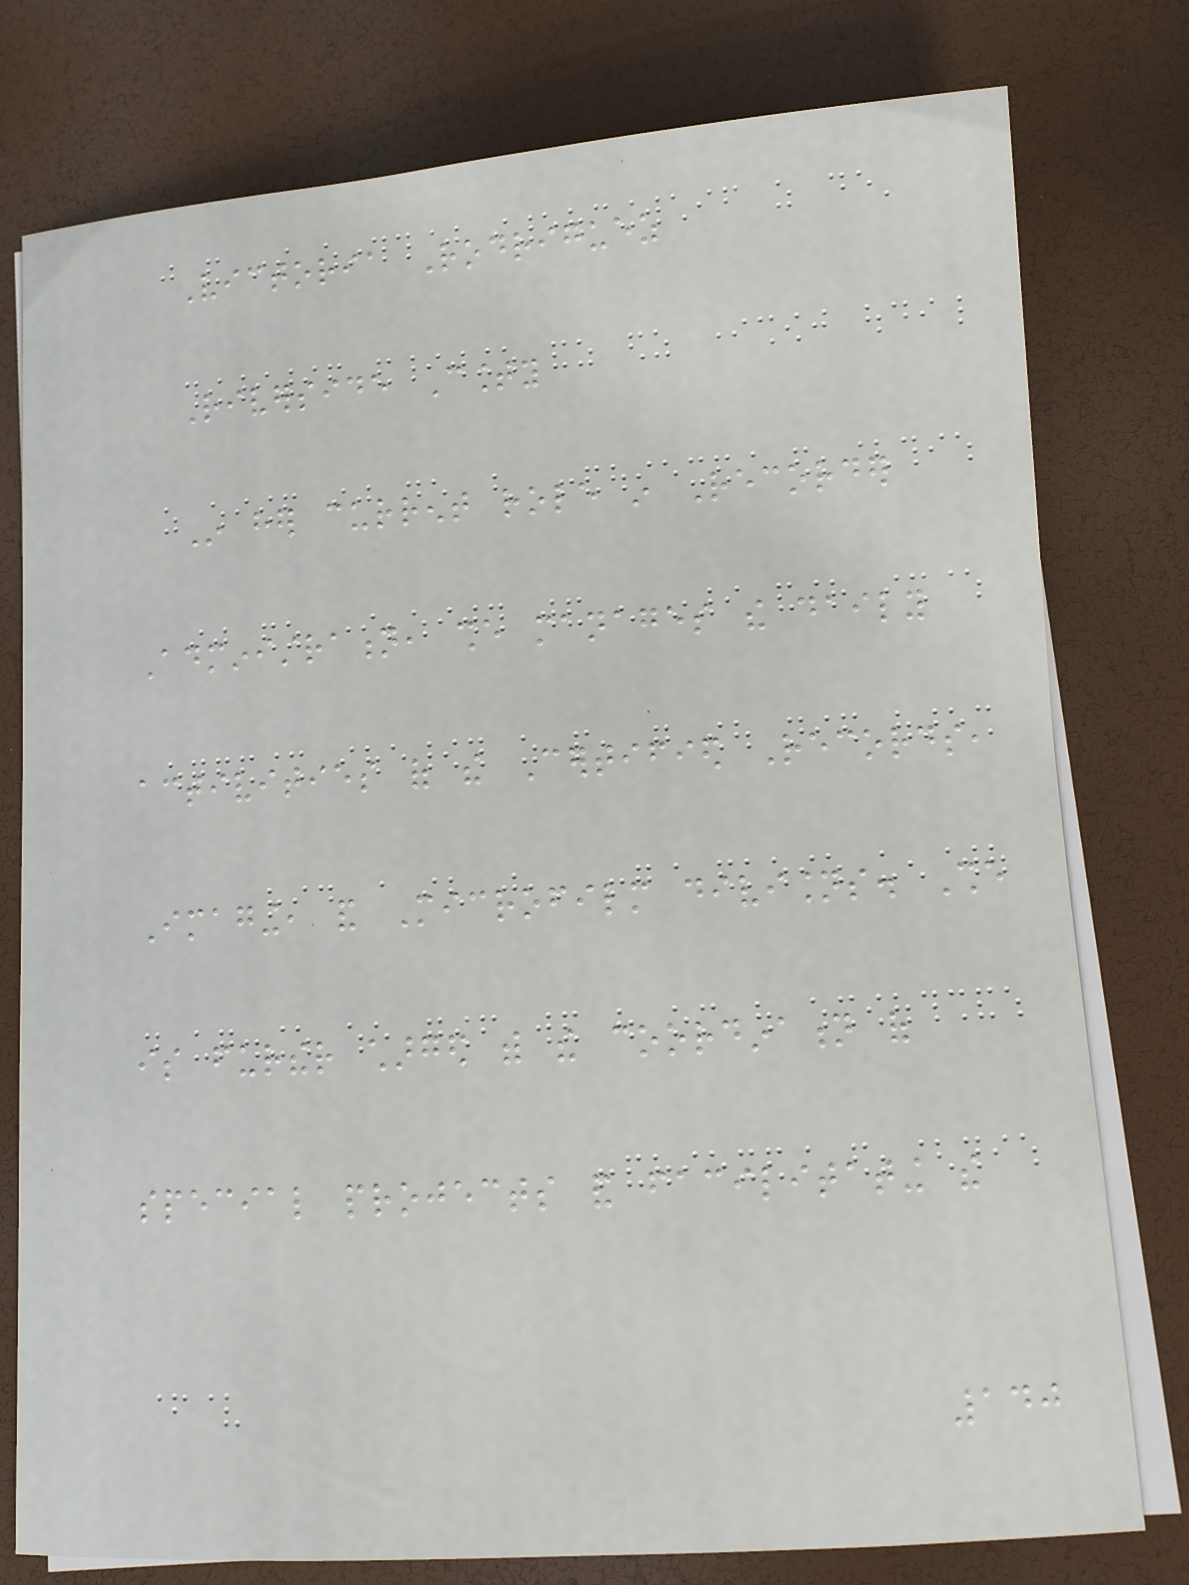Victoria Rodriguez
Riverside County
In her current role in Recorder
Administration, she manages the daily
activities of the Certified Records,
Imaging, and Microfilm divisions. She
is further charged with the coordination of
special projects and facilitating the
140
